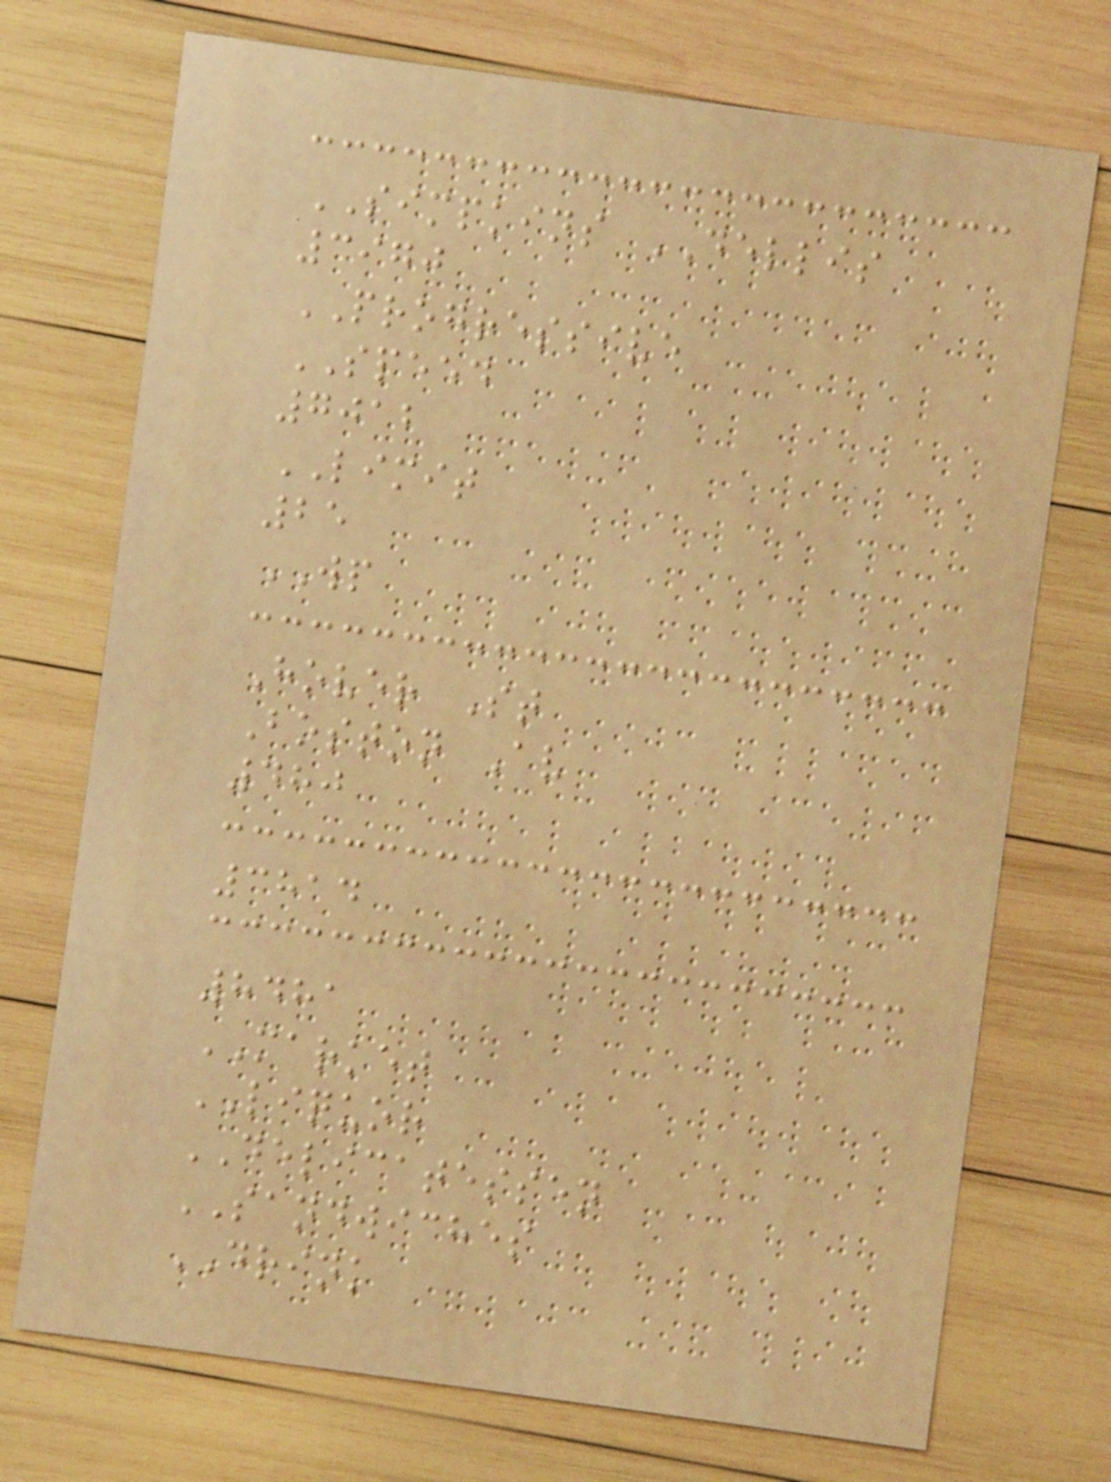SIMPKINS DELLIS
3970
PROGRESSIVE
SPEED
7012
LIMIT
25
WP
Hover St
Boston Av
480
3814
8481
MARKET
LIQUOR
DELICATESSEN
SANDWICHES
DRINK
